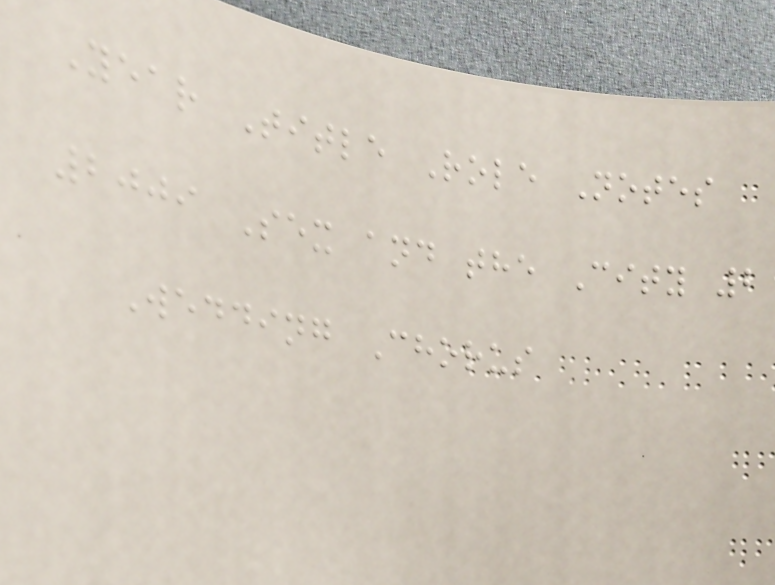Year Title Role Notes
2009 Sex and the City 2
Wedding Chorus
